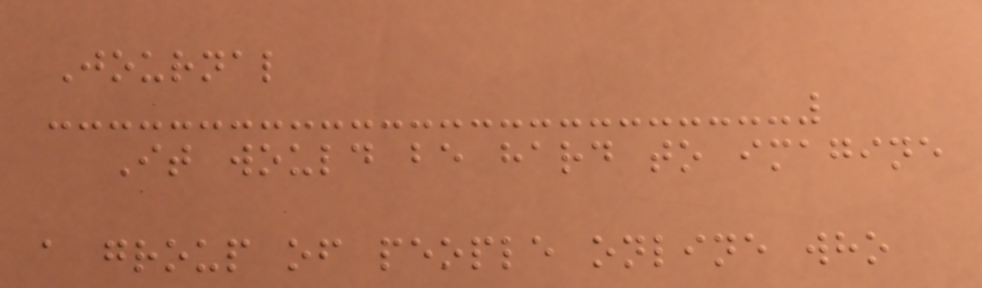Journal
It would be hard to imagine
a group of people online who
